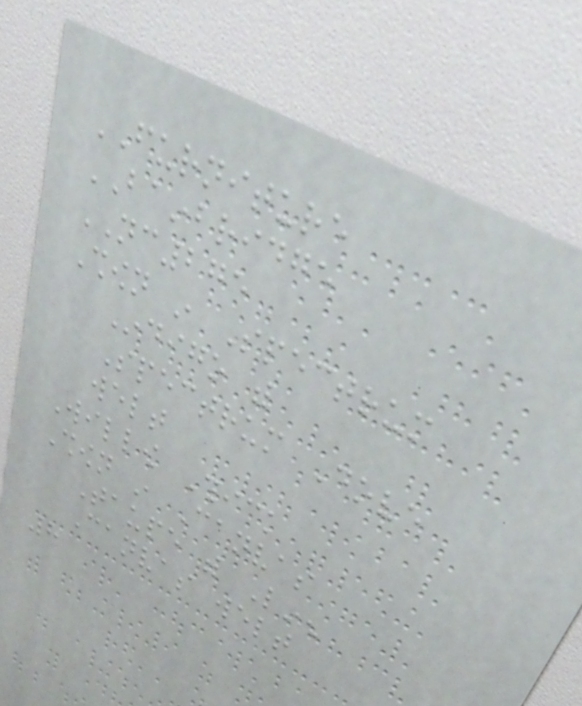FURNITURE
BAINBRIDGE
NC275
Shown in Spectrum
Indigo with
Spectrum Dove
welt
Willow Thick
Shown in Canvas
Taupe with Linen
Canvas welt
8
